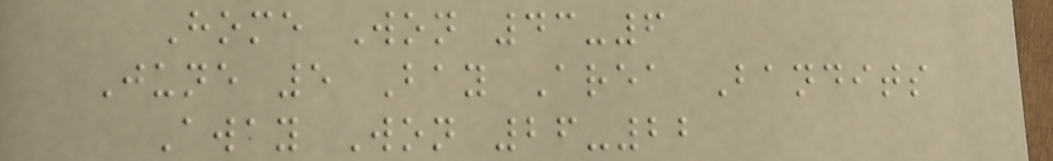Home Won 43-6
June 5 Bay Area Bandits
Away Won 26-22
